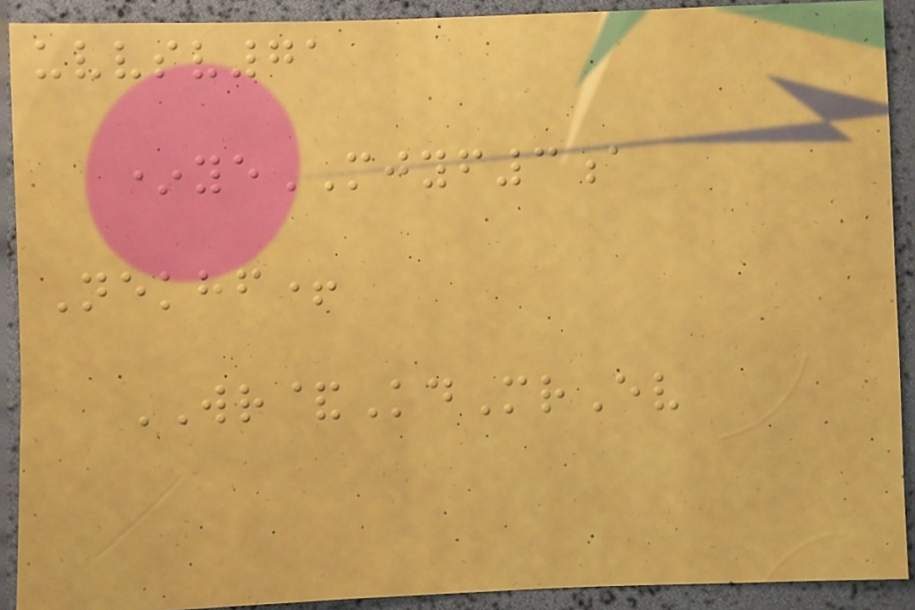uvvsv71
*yeMJYF3a
Nekhf+
WR&KdMrEv
